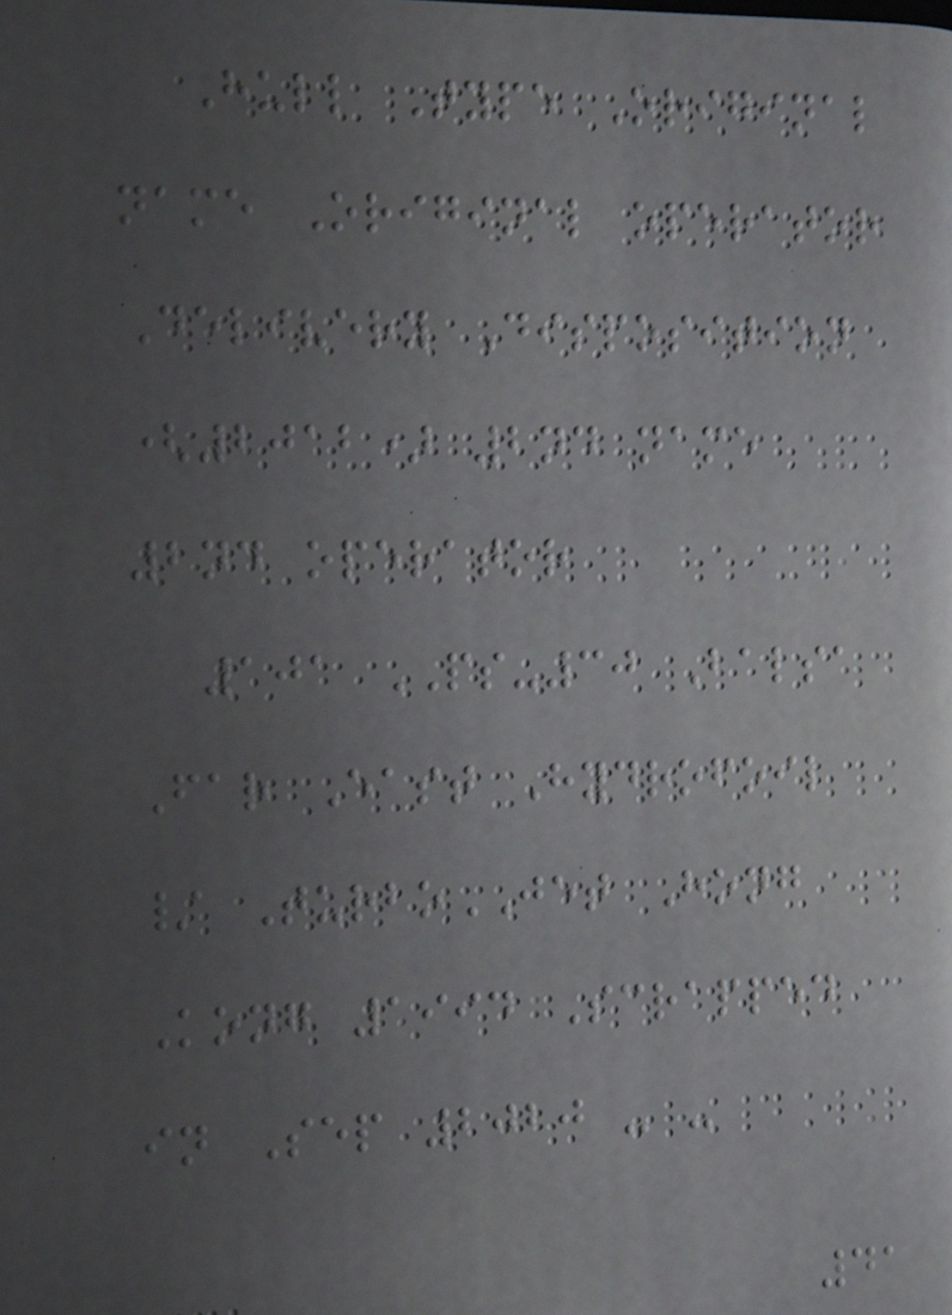Hull Type Original
name Original operator
Delivery Disposition
(2012) 2nd name
2nd operator
101 PS-30 Balsa
Far East Hydrofoil
/ TurboJET Hong
Kong 1994 Scrapped
in Sep 2020 - -
41
